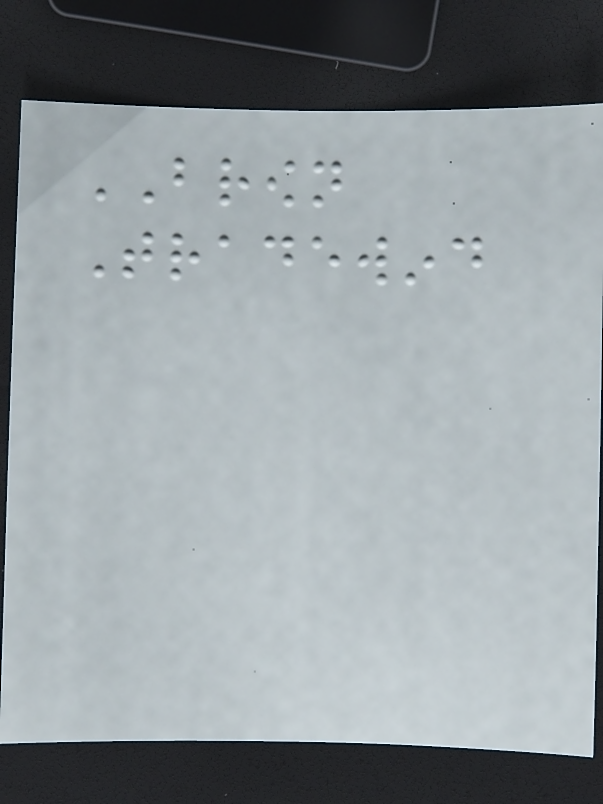BROWN
Tradewind
